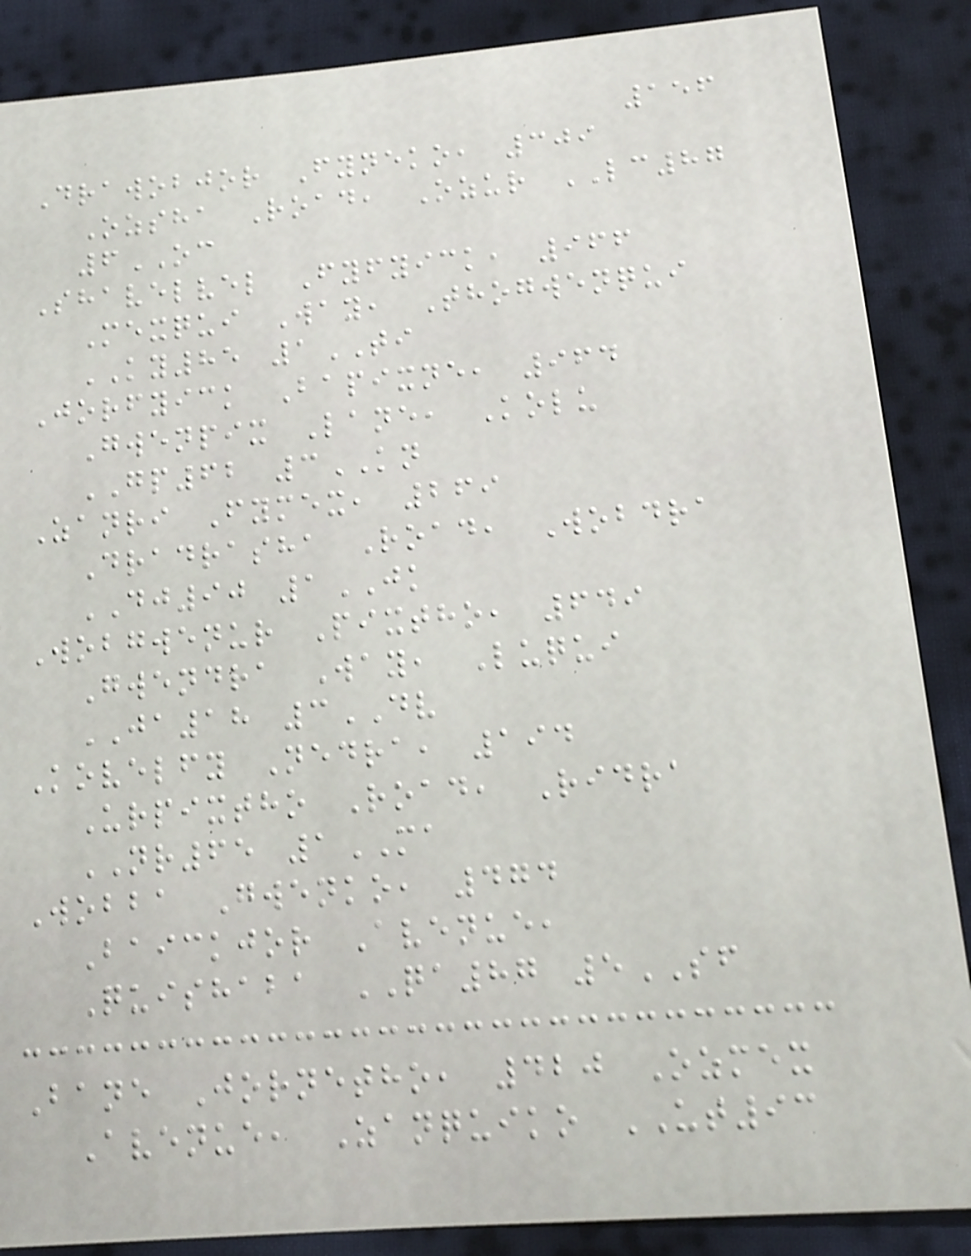156
Drawobjor Fyneko, 309
Ozsha Road, Ozur LC87
6OC
Shavelvel Fyfyick, 966
Mexqui Way, Thogwenqui
KY85 1TI
Jorfyick Bapixne, 964
Gwenpix Lane, Kolu
GP62 3KN
Zanri Fymex, 269
Dradrasha Road, Wobdra
DJ90 1JK
Wobgwenur Pixtho, 649
Gwendra Way, Luqui
JA18 3DV
Kovelfy Nedra, 194
Urpixtho Road, Ridra
NR65 1MA
Wobba Gwenko, 474
Baickjor Avenue,
Quishaba QA87 5SF
Bane Jornetho, 420 Ozmex
Avenue, Zanquiko UT93
